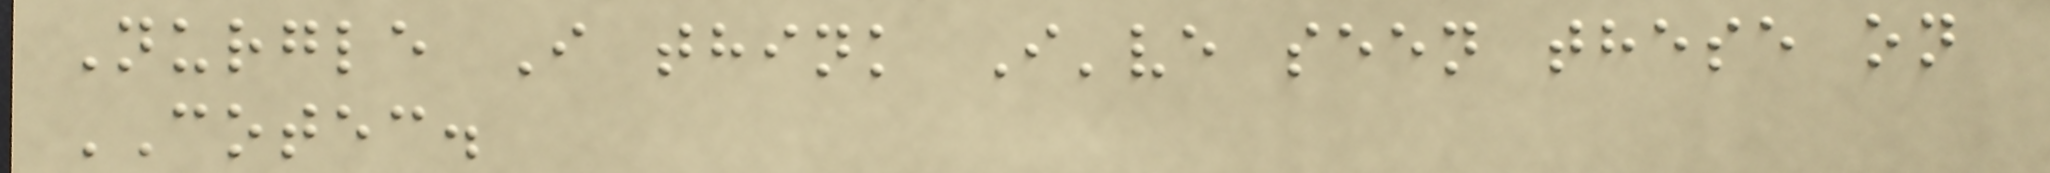Nurgle I think I've seen these on
COTEC.
